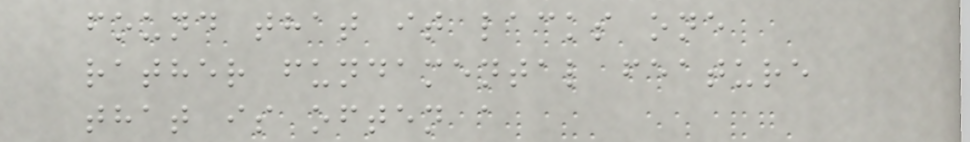found that it lacks one
rather fundamental feature
that is often a
